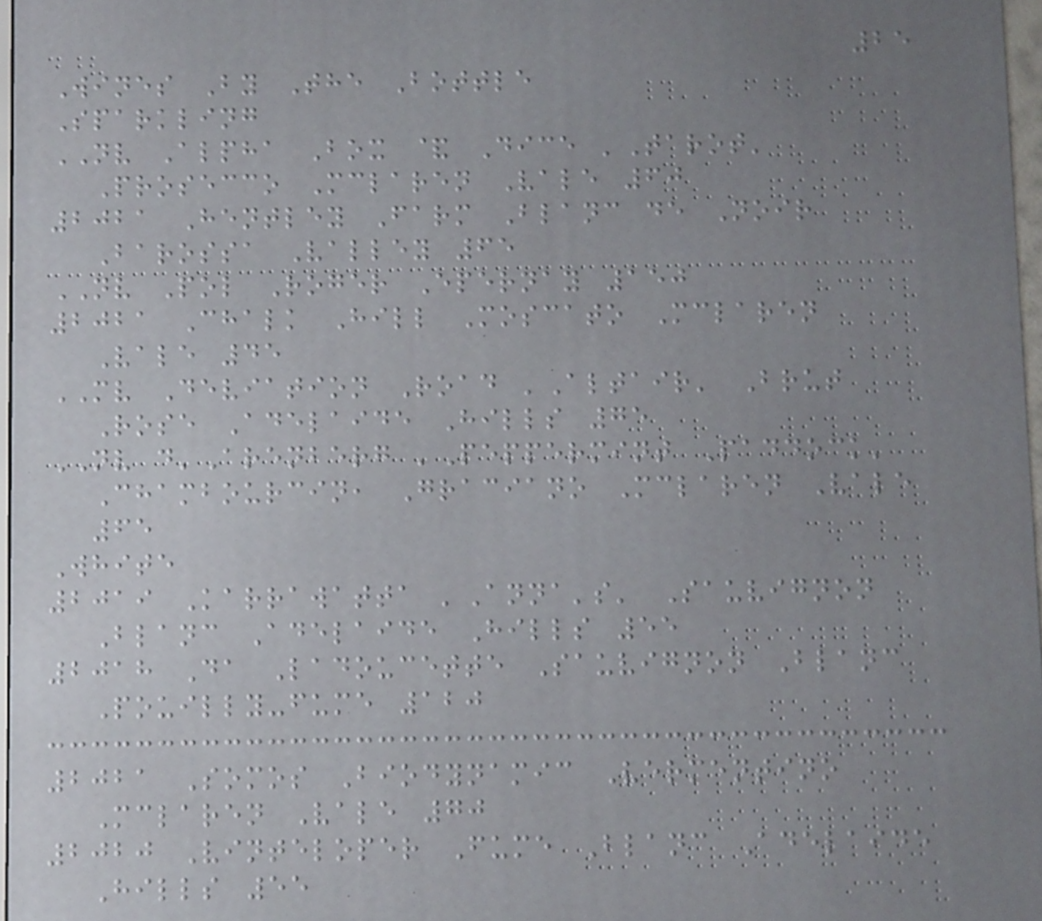25
Wines By The Bottle
Sparkling
NV Alpha Box & Dice 'Tarot'
Prosecco Mclaren Vale 60
2021 Hentley Farm Blanc de Noir
Barossa Valley 65
NV Pol Roger Epernay 150
2021 Chalk Hill Moscato Mclaren
Vale 45
MV Deviation Road 'Altair' Brut
Rose Adelaide Hills 75
NV d'Arenberg 'Peppermint Paddock'
Chambourcin, Graciano Mclaren Vale
65
White
2019 Karrawatta 'Anna's' Sauvignon
Blanc Adelaide Hills 55
2018 Da Ladoucette Sauvignon Blanc
Pouilly-fume 120
2021 Somos Biodynamic Vermentino
Mclaren Vale 70
2020 Vinteloper Fume Blanc Adelaide
Hills 55
